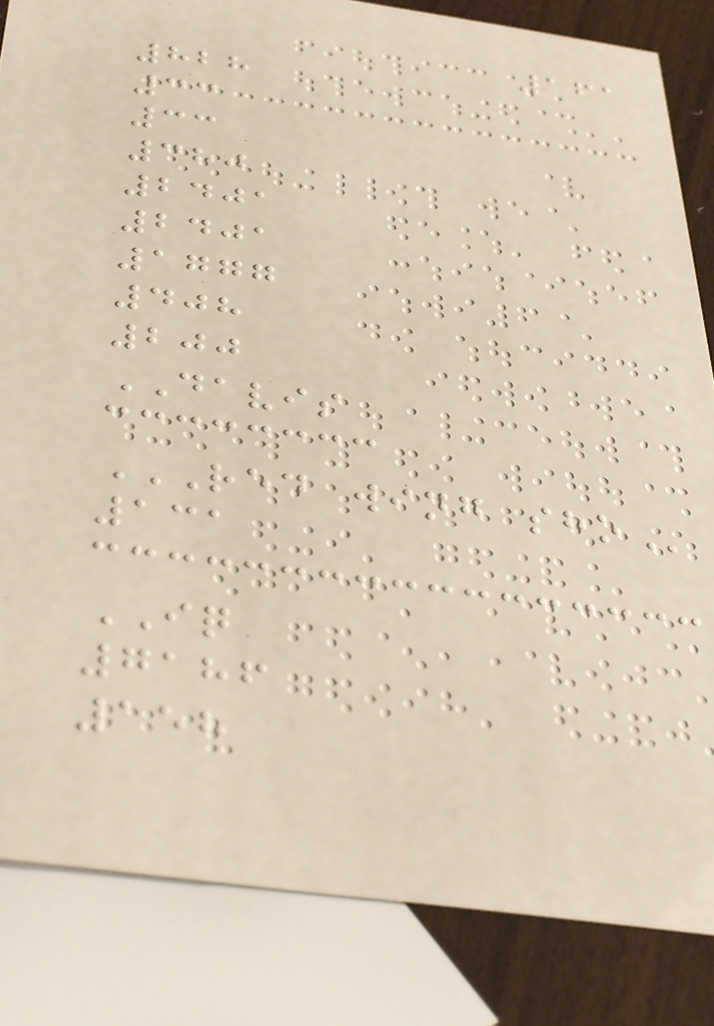161
828
33
33
380
2401
2401
1777
408
200
DAVIS
RED WING SHO
131
IQ
7186
158
